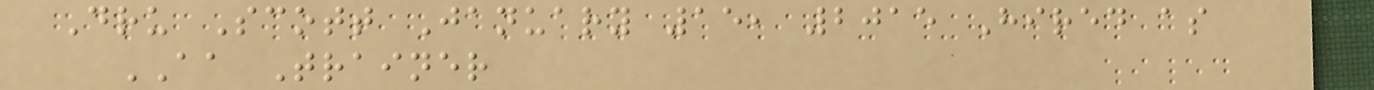Dru Scott January 15, 2015 Hired as
AA Trainer
